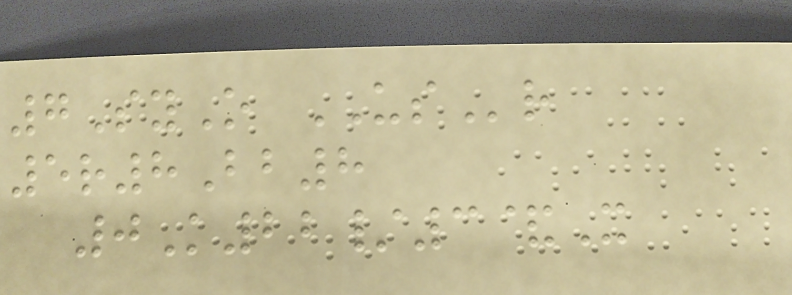7SyO USr
5r8Bb8
0K22/3&X
